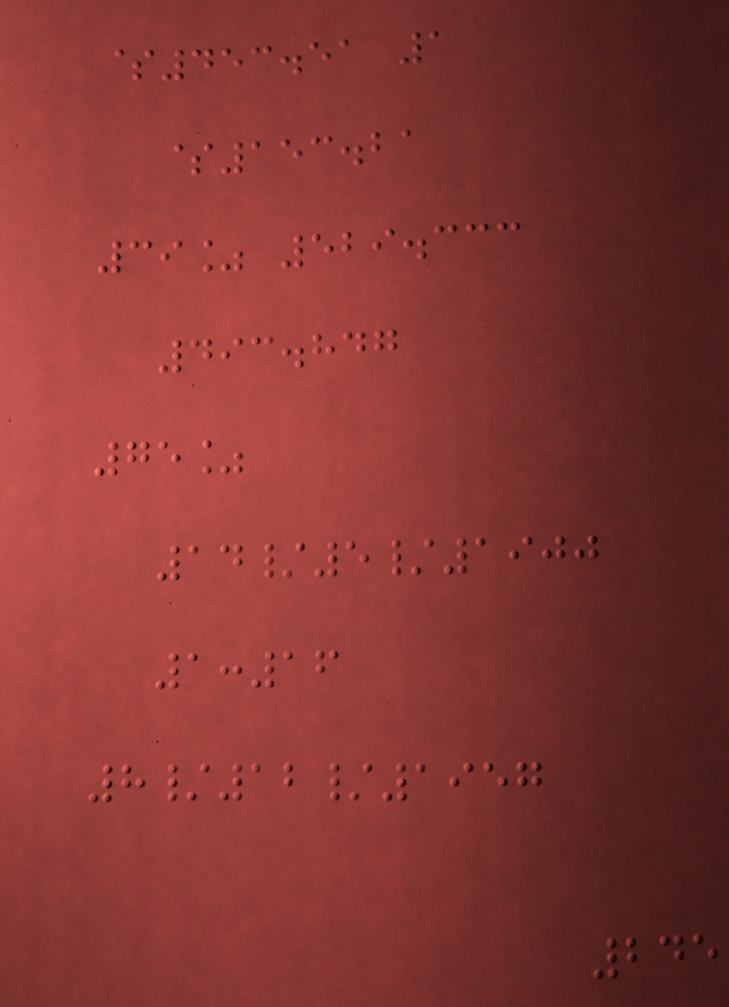$453.51 1
$153.21
39% 529.333
493.847
75%
14/5/1900
1:16
8/12/1957
245
